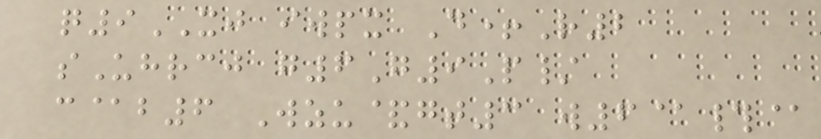q9XJ iwpx D+R2
sUhrcj g6G9P/
c@b6 Wzu&gt3 w6@#@
